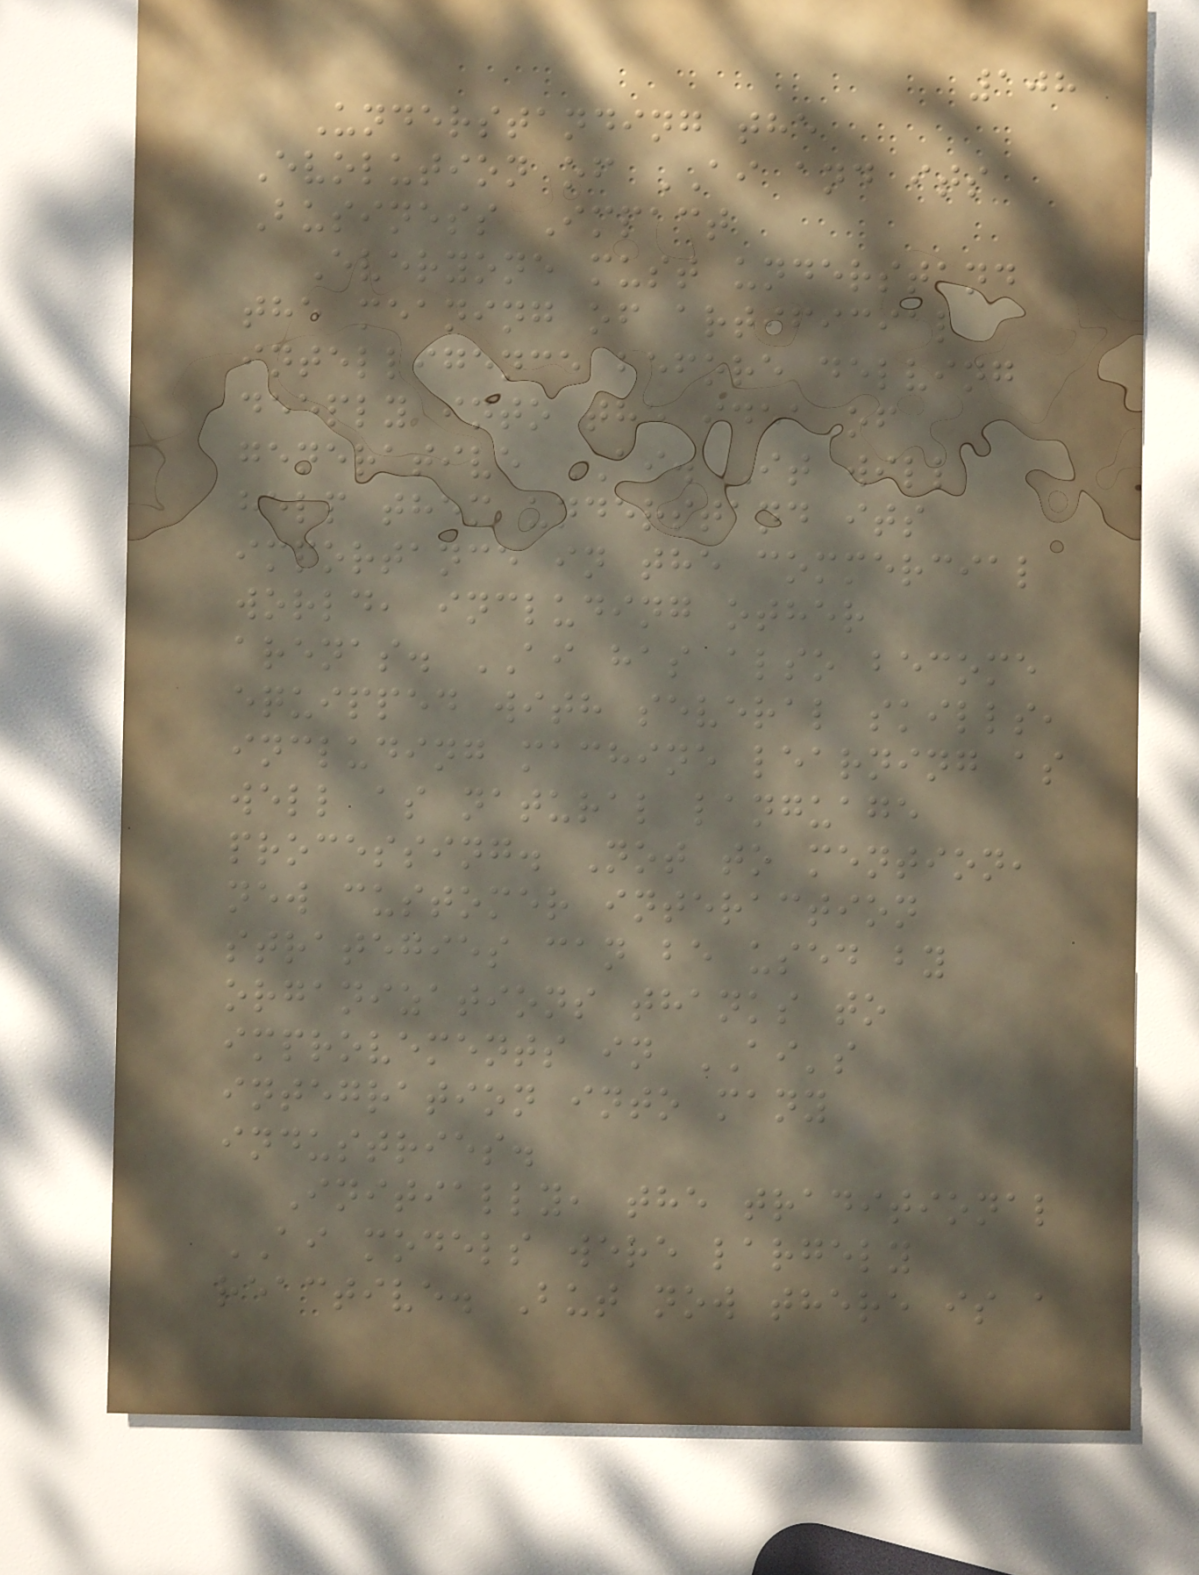108
Understanding the
Evolution of AI and its
Business Impact
Everyone must understand
the meaning of artificial
intelligence before delving
deeply into the idea of
generative AI. It will
help them understand its
importance in the commercial
world, including other
arenas. AI has also become
equipped with several skills,
including machine learning as
well as natural language
processing. Not to mention,
new customer interaction
strategies can be used by
organizations thanks to
improvements in AI's
integration into many
industries.
Initially, the traditional
AI models were largely
reactive. But now there is a
